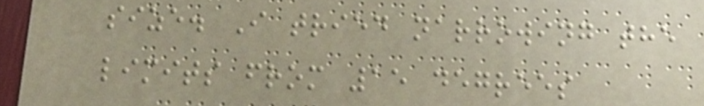size. I tried narrowing the
limits from 15 degrees
